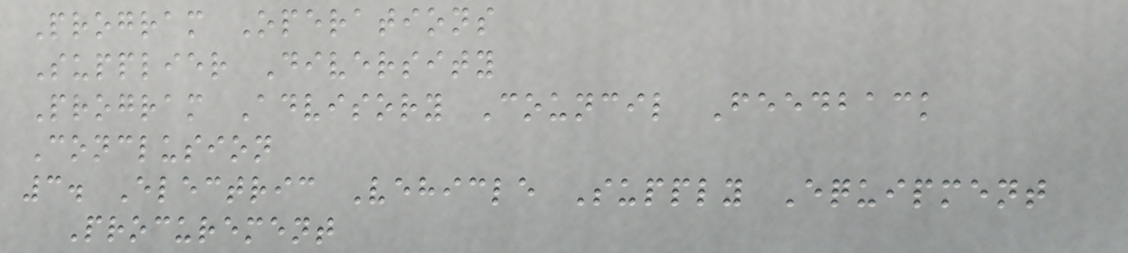Program Operations
Supplier Diversity
Program Advisory Council Feedback
Conclusion
3. Electric Vehicle Supply Equipment
Procurement
